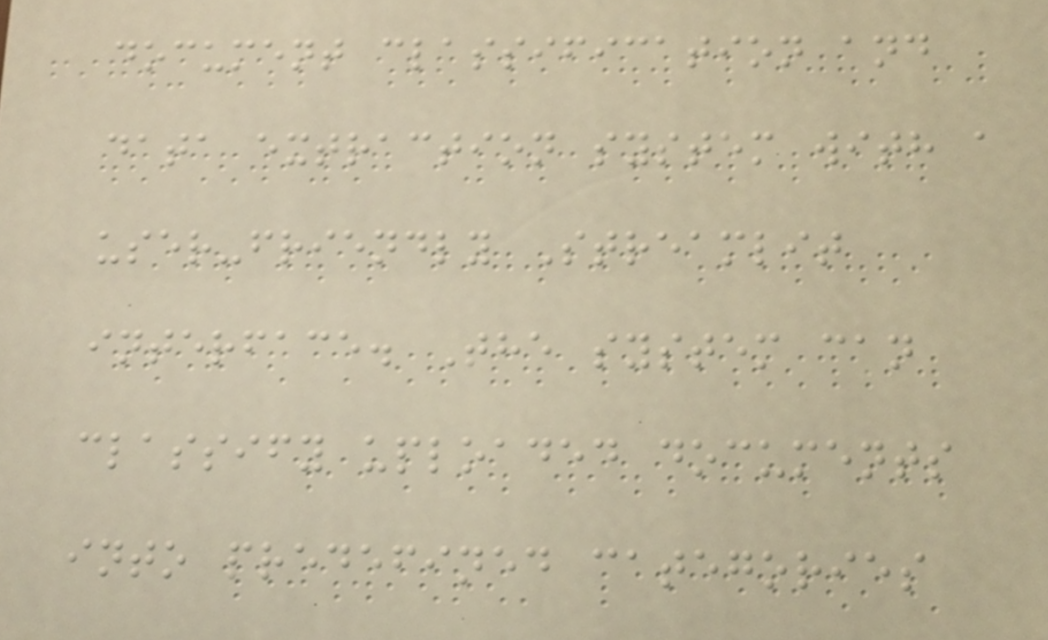document classification and
data extraction system with a
user-friendly Streamlit
interface. The system can
classify uploaded documents
into predefined categories
